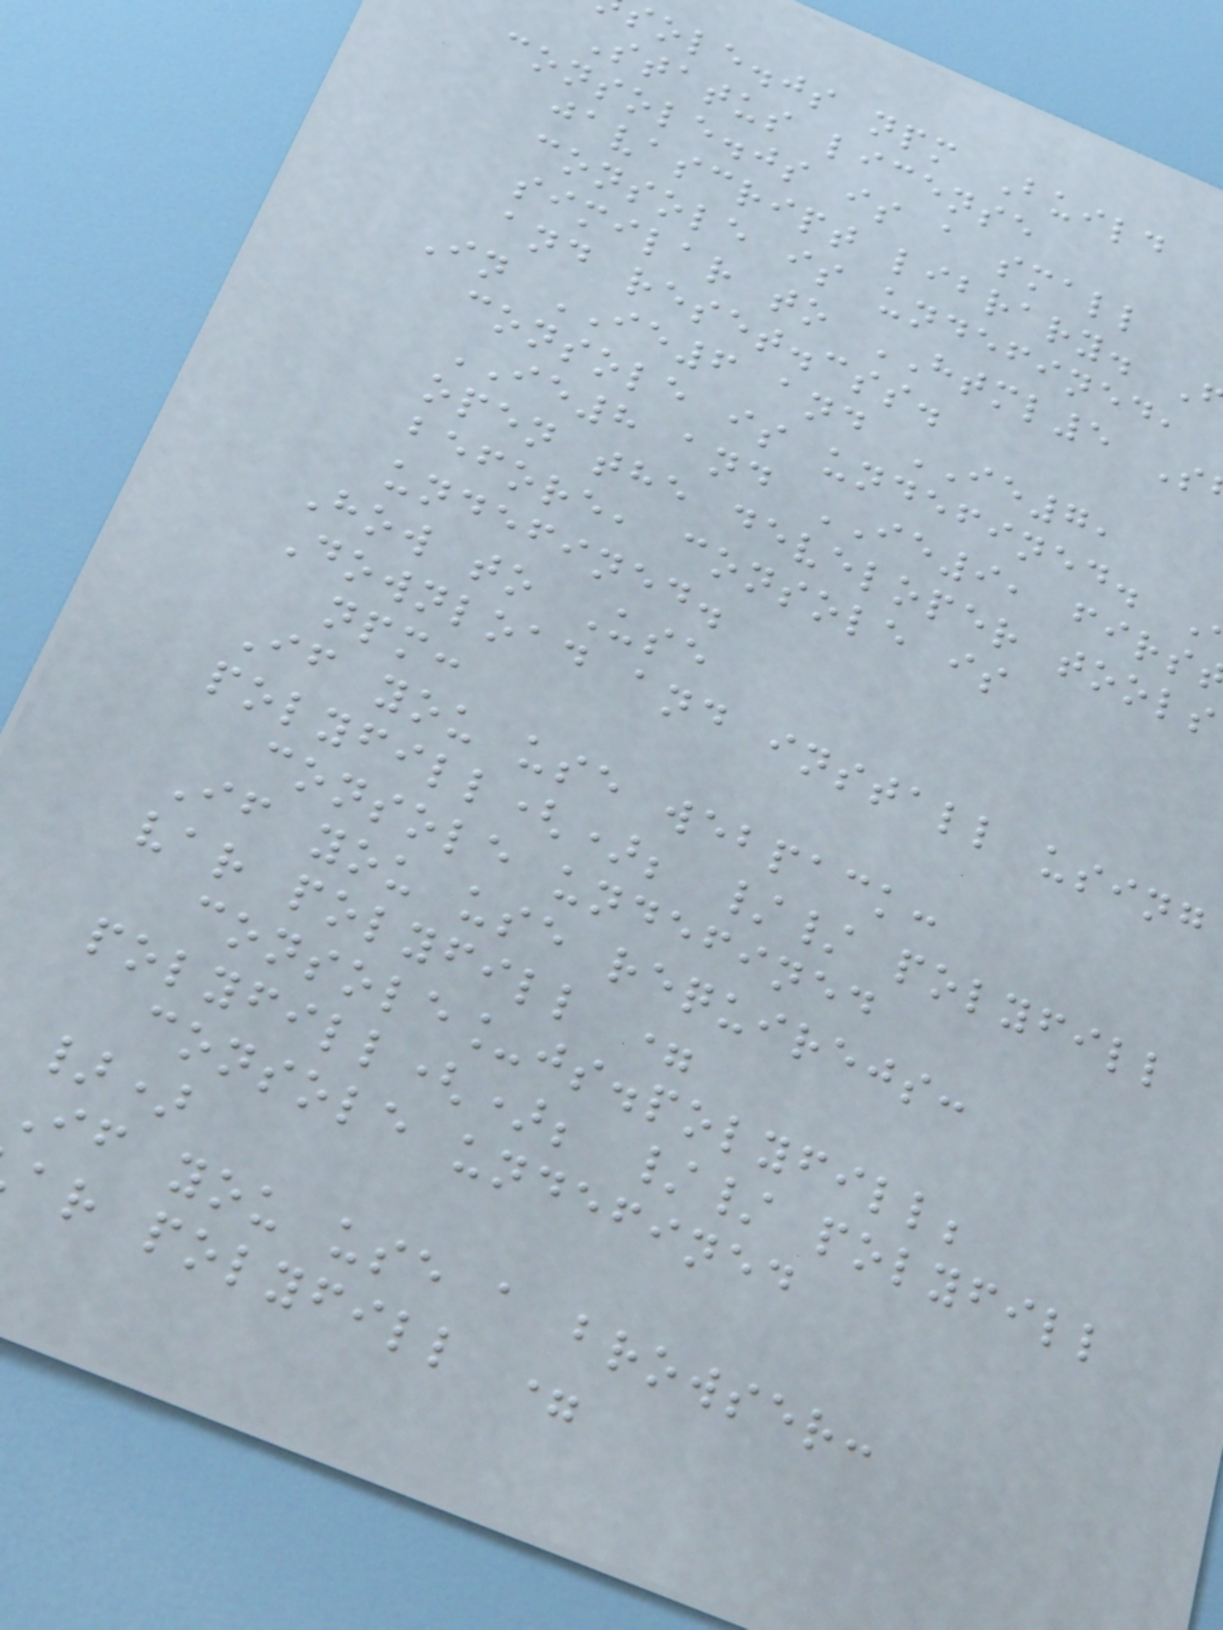sole.js npm Build
Status license
console.js is a small
javascript library.
console is undefined,
similar to HTML5 S
and reset.css.
In IE6 and IE7,
console is undefined.
IE8 and IE9, firs
open the developer tools
before, console is
undefined.
How to Use
Download and install using
npm:
If you use webpack:
polyfill(); // polyfill
console undefined
If you use requirejs:
var polyfill =
console_js.polyfill;
polyfill(); // polyfill
console undefined
})
If you use a browser:
ar polyfill =
